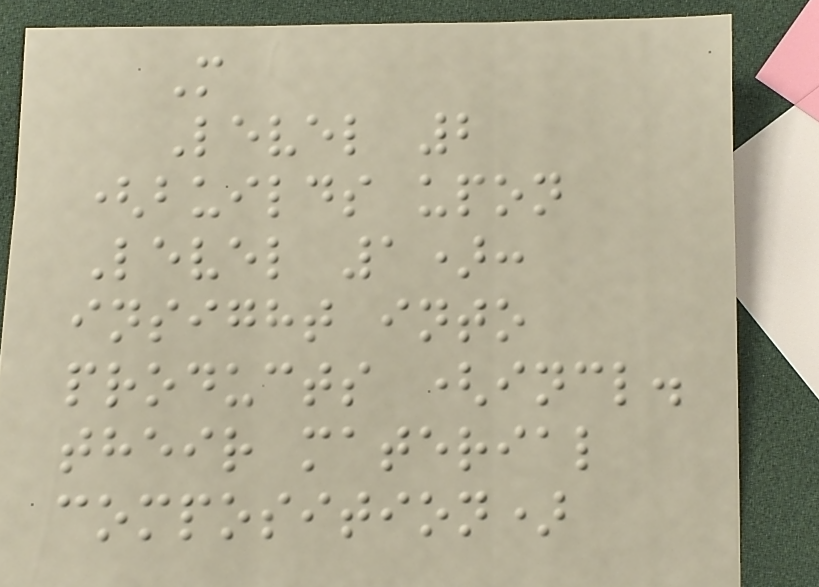M
Level 2
(builds upon
Level 1):
insight into
products (incl.
their material
composition)
